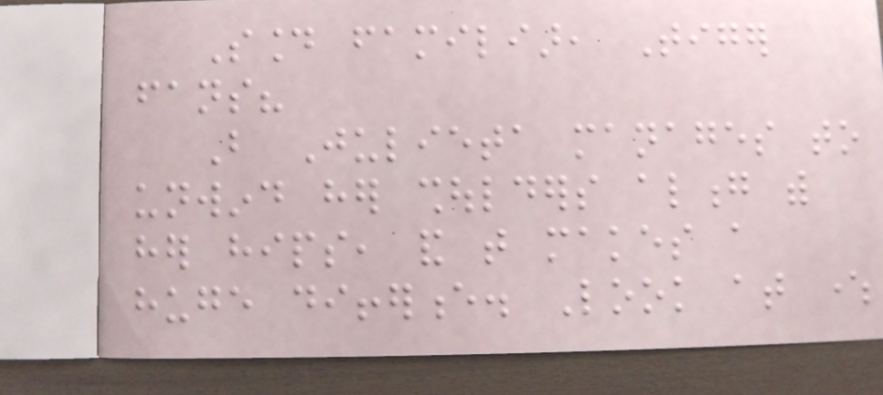Sound familiar, Tiger
fans?
But Julieta manages to
unwind her shoulders along with
her hips, and that makes a
huge difference. Look at where
